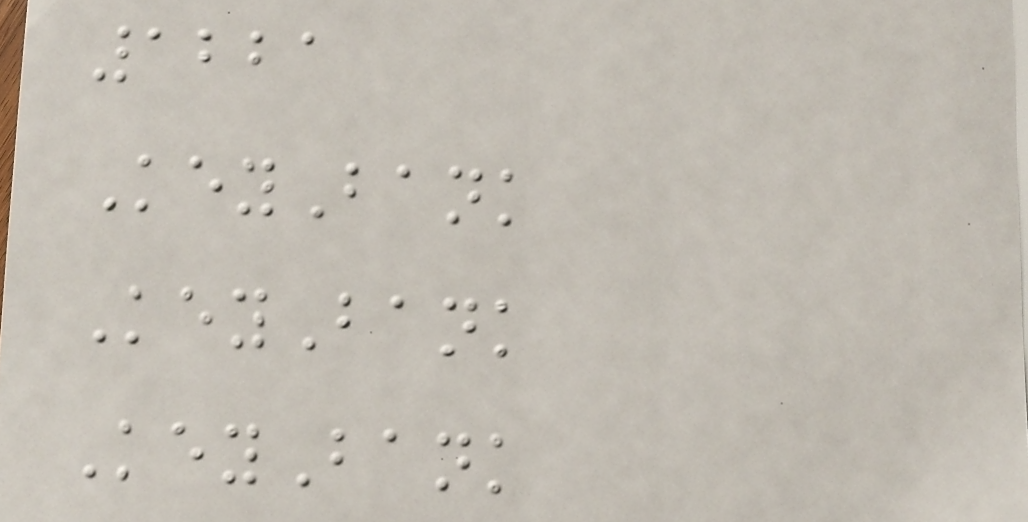1221
KeyBank
KeyBank
KeyBank
